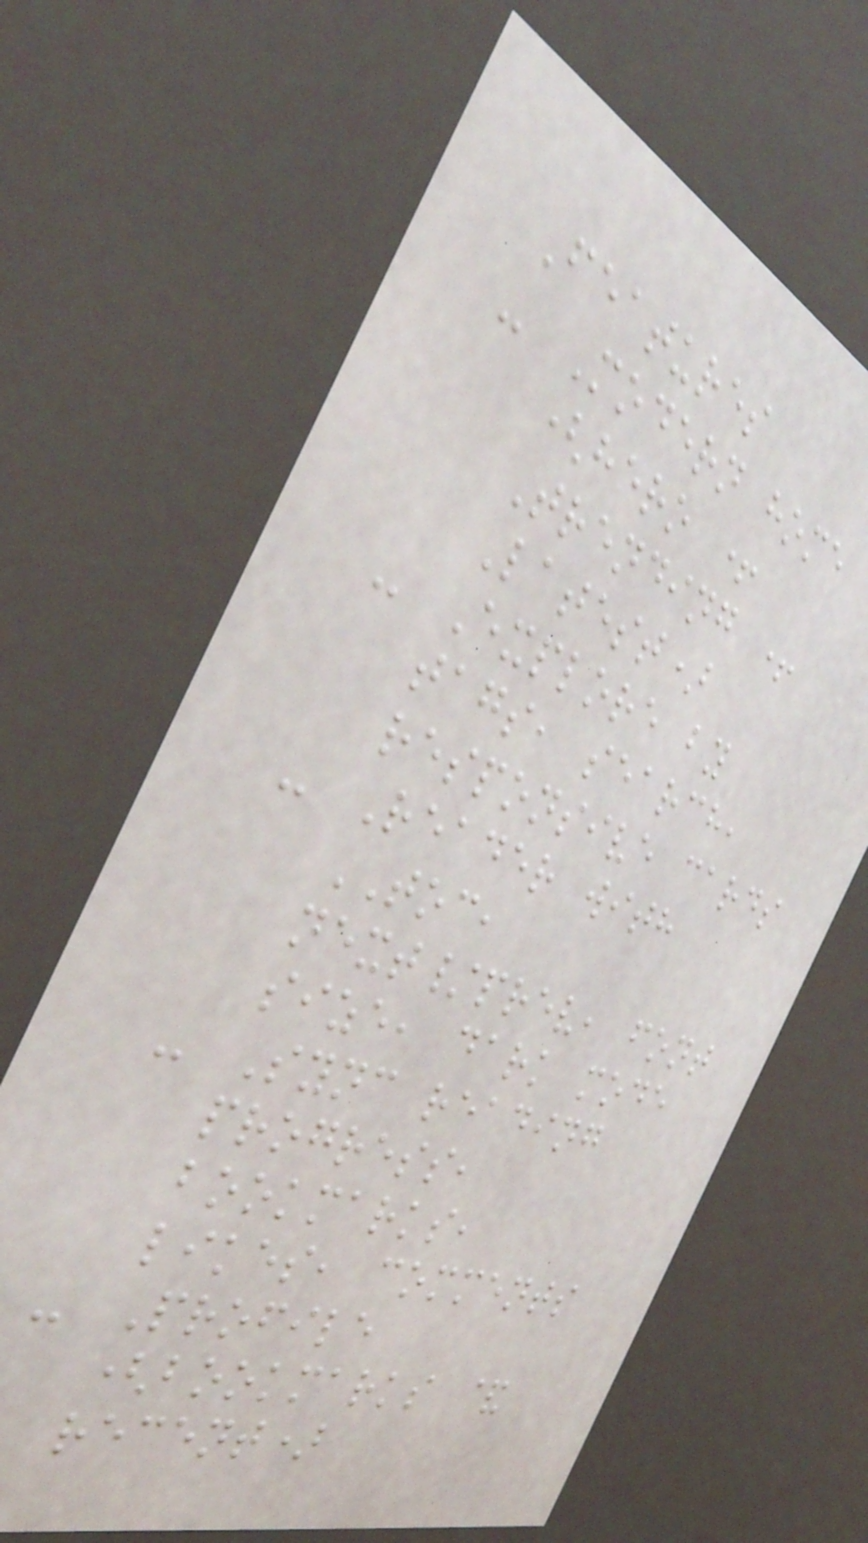Features
- Modern home
(hero +
Trending +
Latest)
- Explore by
tags, search,
responsive cards
- Reader with
TOC,
next/prev, font
size, dark mode
- Sync reading
progress,
bookmarks,
likes, comments
- Profile
(bookmarks &
recent)
